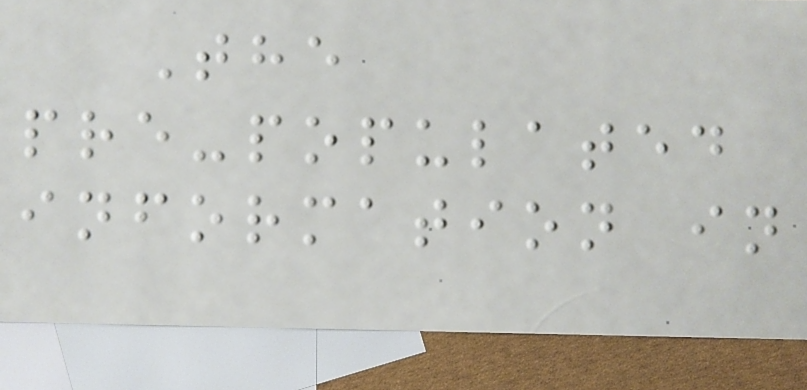The
pre-populated
information in
